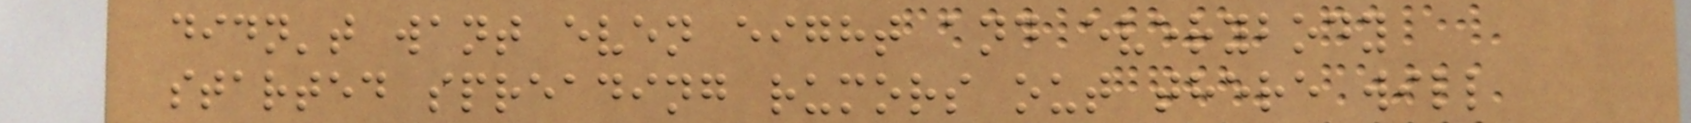didn't want even eight and everybody
started spreading rumors out there will
